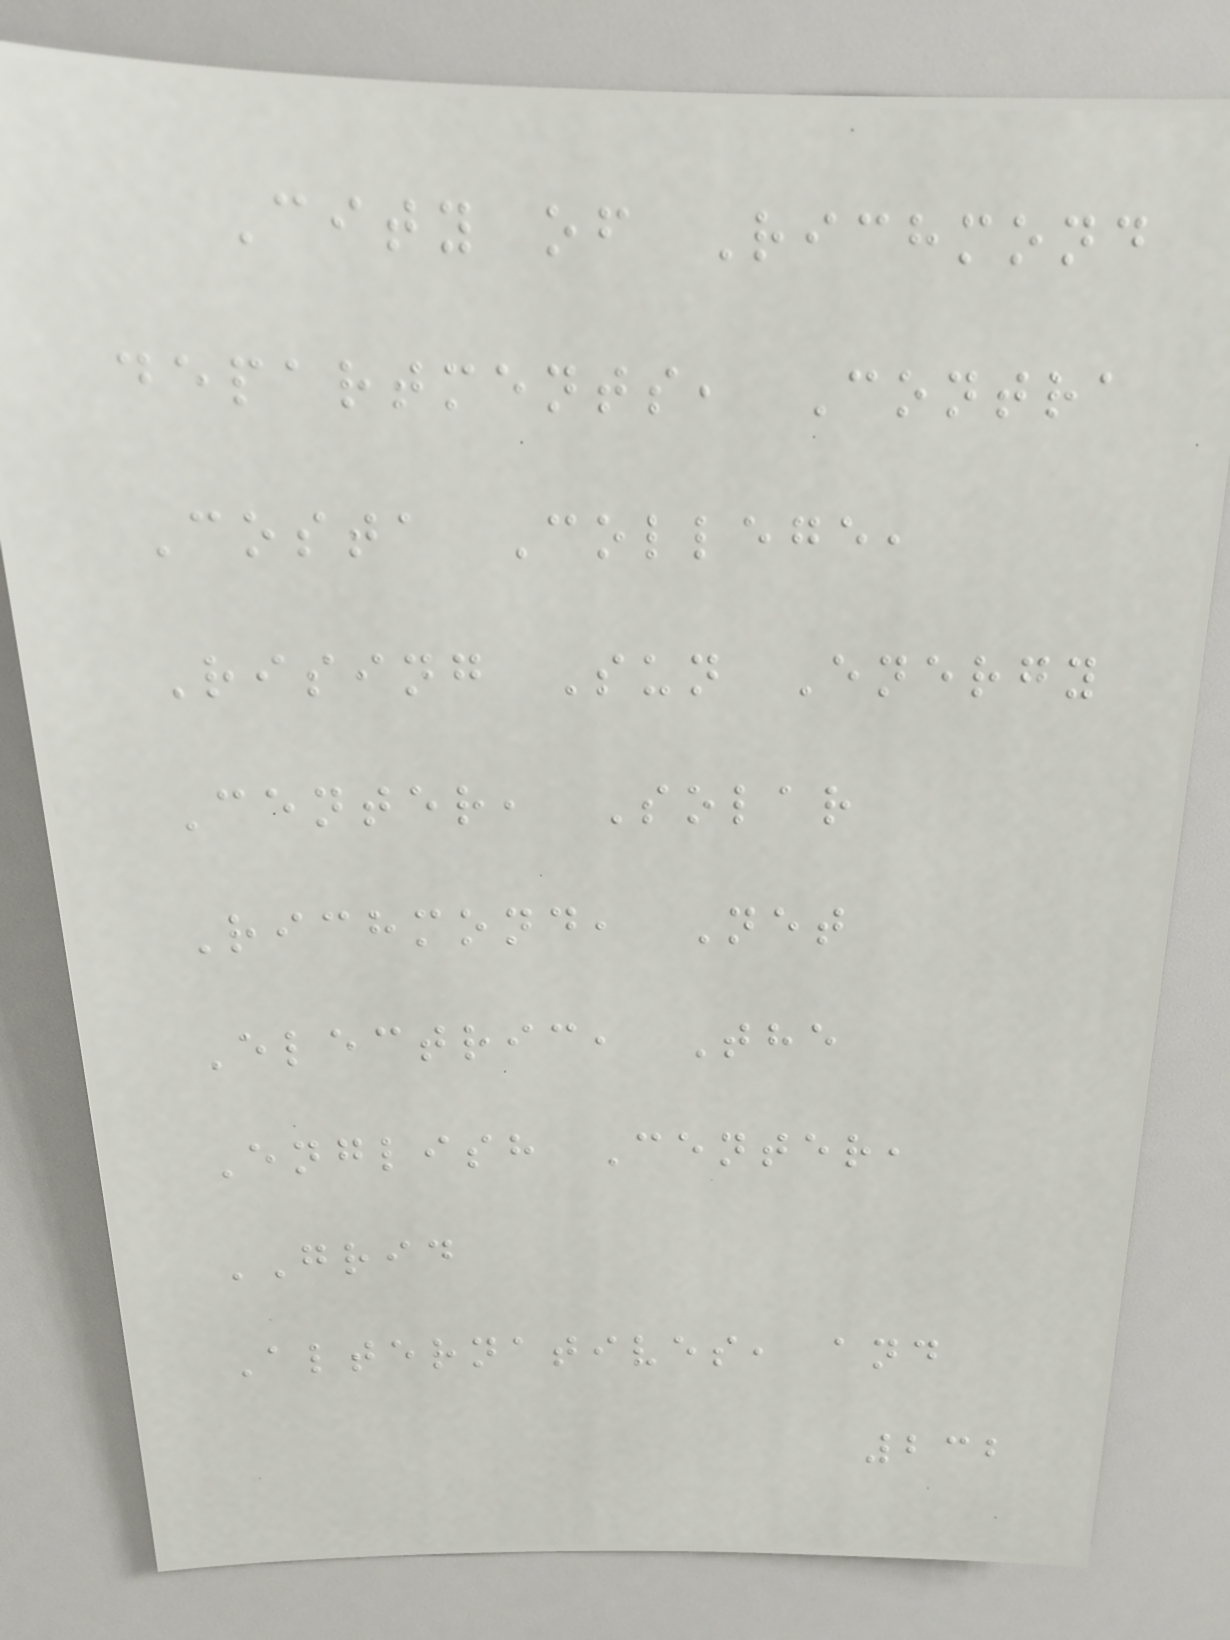City of Richmond
departments, Contra
Costa College,
Rising Sun Energy
Center, Solar
Richmond, Net
Electric, The
English Center,
GRID
Alternatives, and
232
